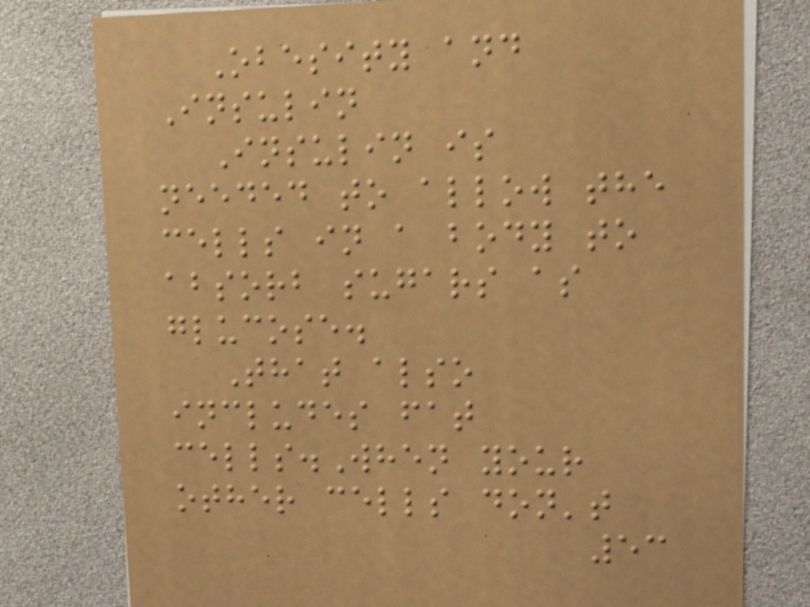Obesity and
Insulin
Insulin is
needed to allow the
cells in a body to
absorb sugars as
glucose.
That also
includes fat
cells.When your
other cells don't
53
